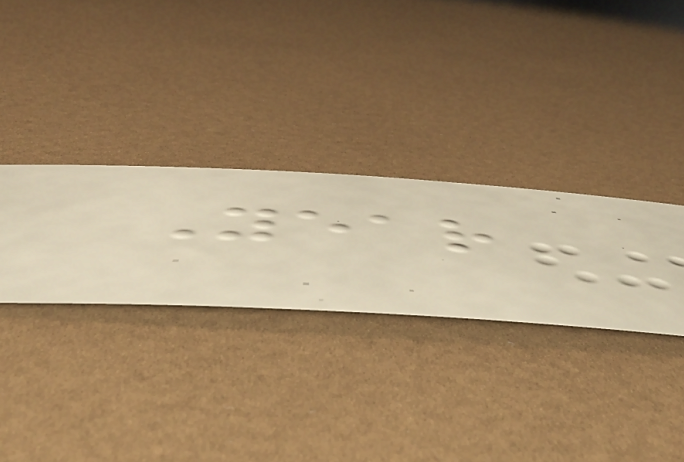Year
